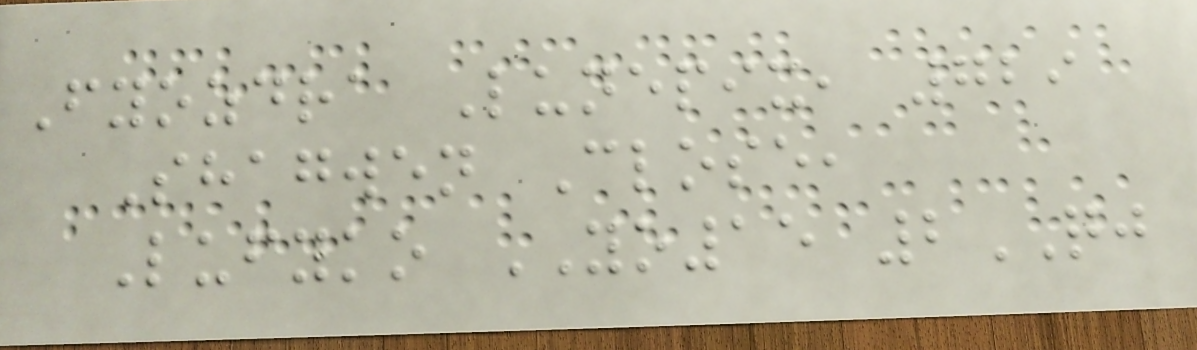Fyozdra Lunepix, 729
Shagwen Close,
Lufyko YO15 2QJ
